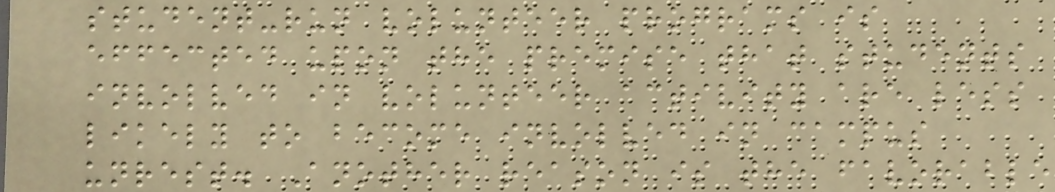student-run volunteer programs is
effected upon the premise that students
involved in volunteer activity are less
likely to become involved in campus
unrest. Another reason is the favorable
